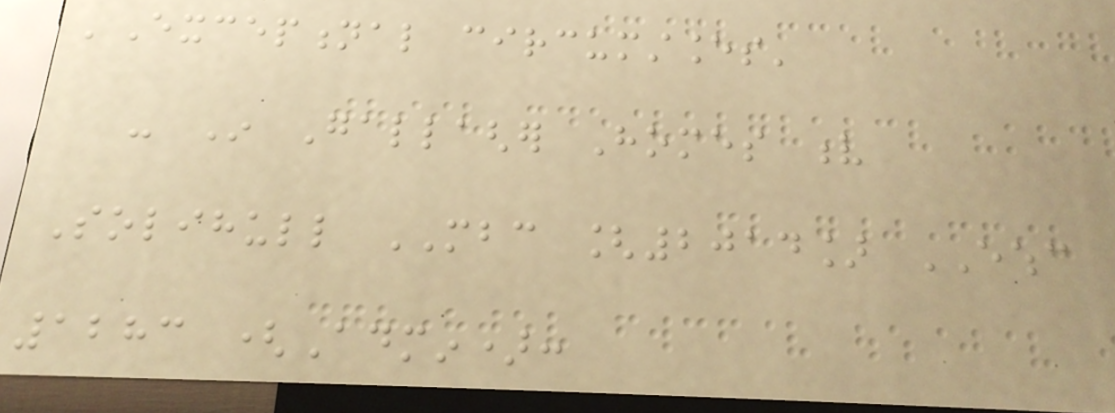'Exceptional circumstances'
- In Gallagher Homes v
Solihull MBC [2014] EWHC
1283 (Admin):
